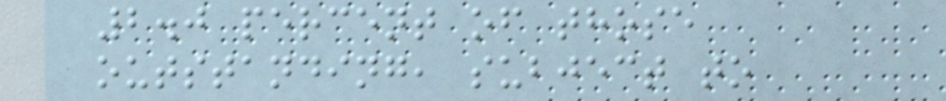2.0 percent of those
outstanding, subject to
